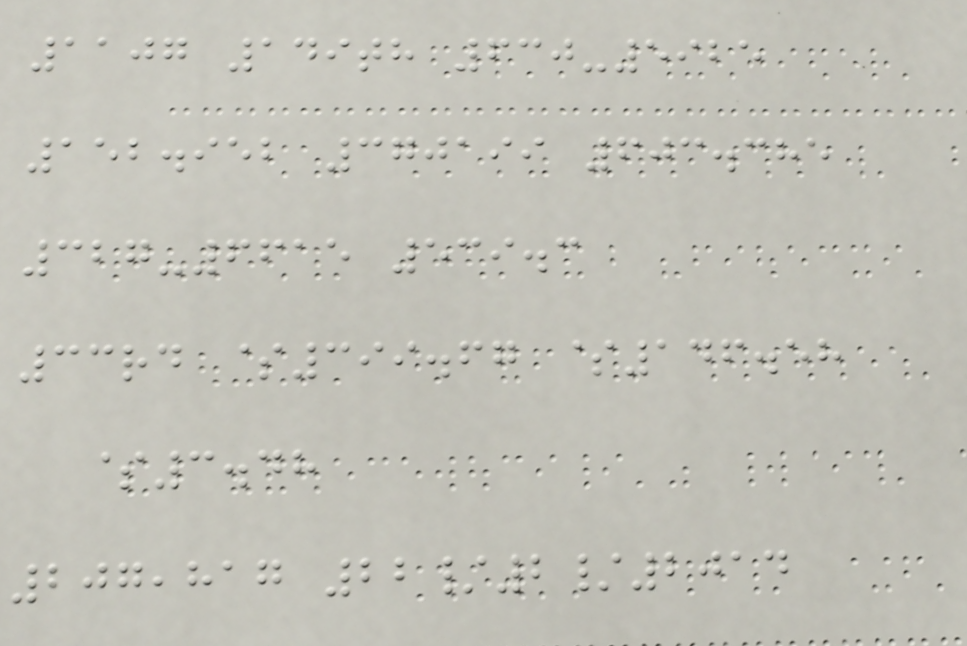1107 149th 630-5925
152.952 370199 603.385
327-6615 539.3
33rd $399.67 $146.58
$3.48
207,817 22/2/2014
